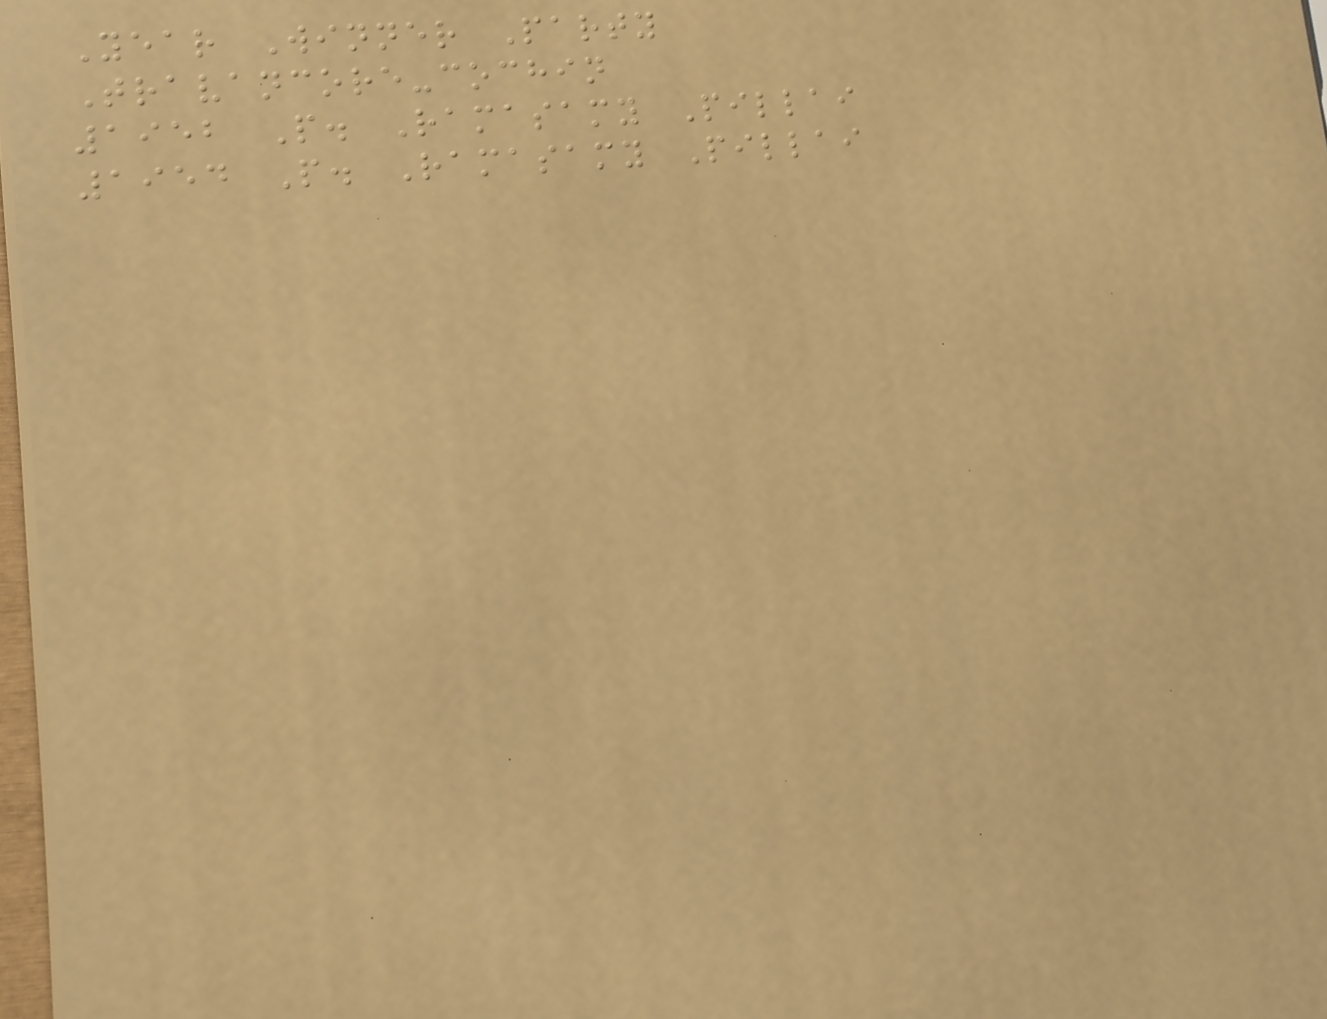Year Winner Party
Travancore-cochin
1952 P. Ramasamy Pillai
1954 P. Ramasamy Pillai
